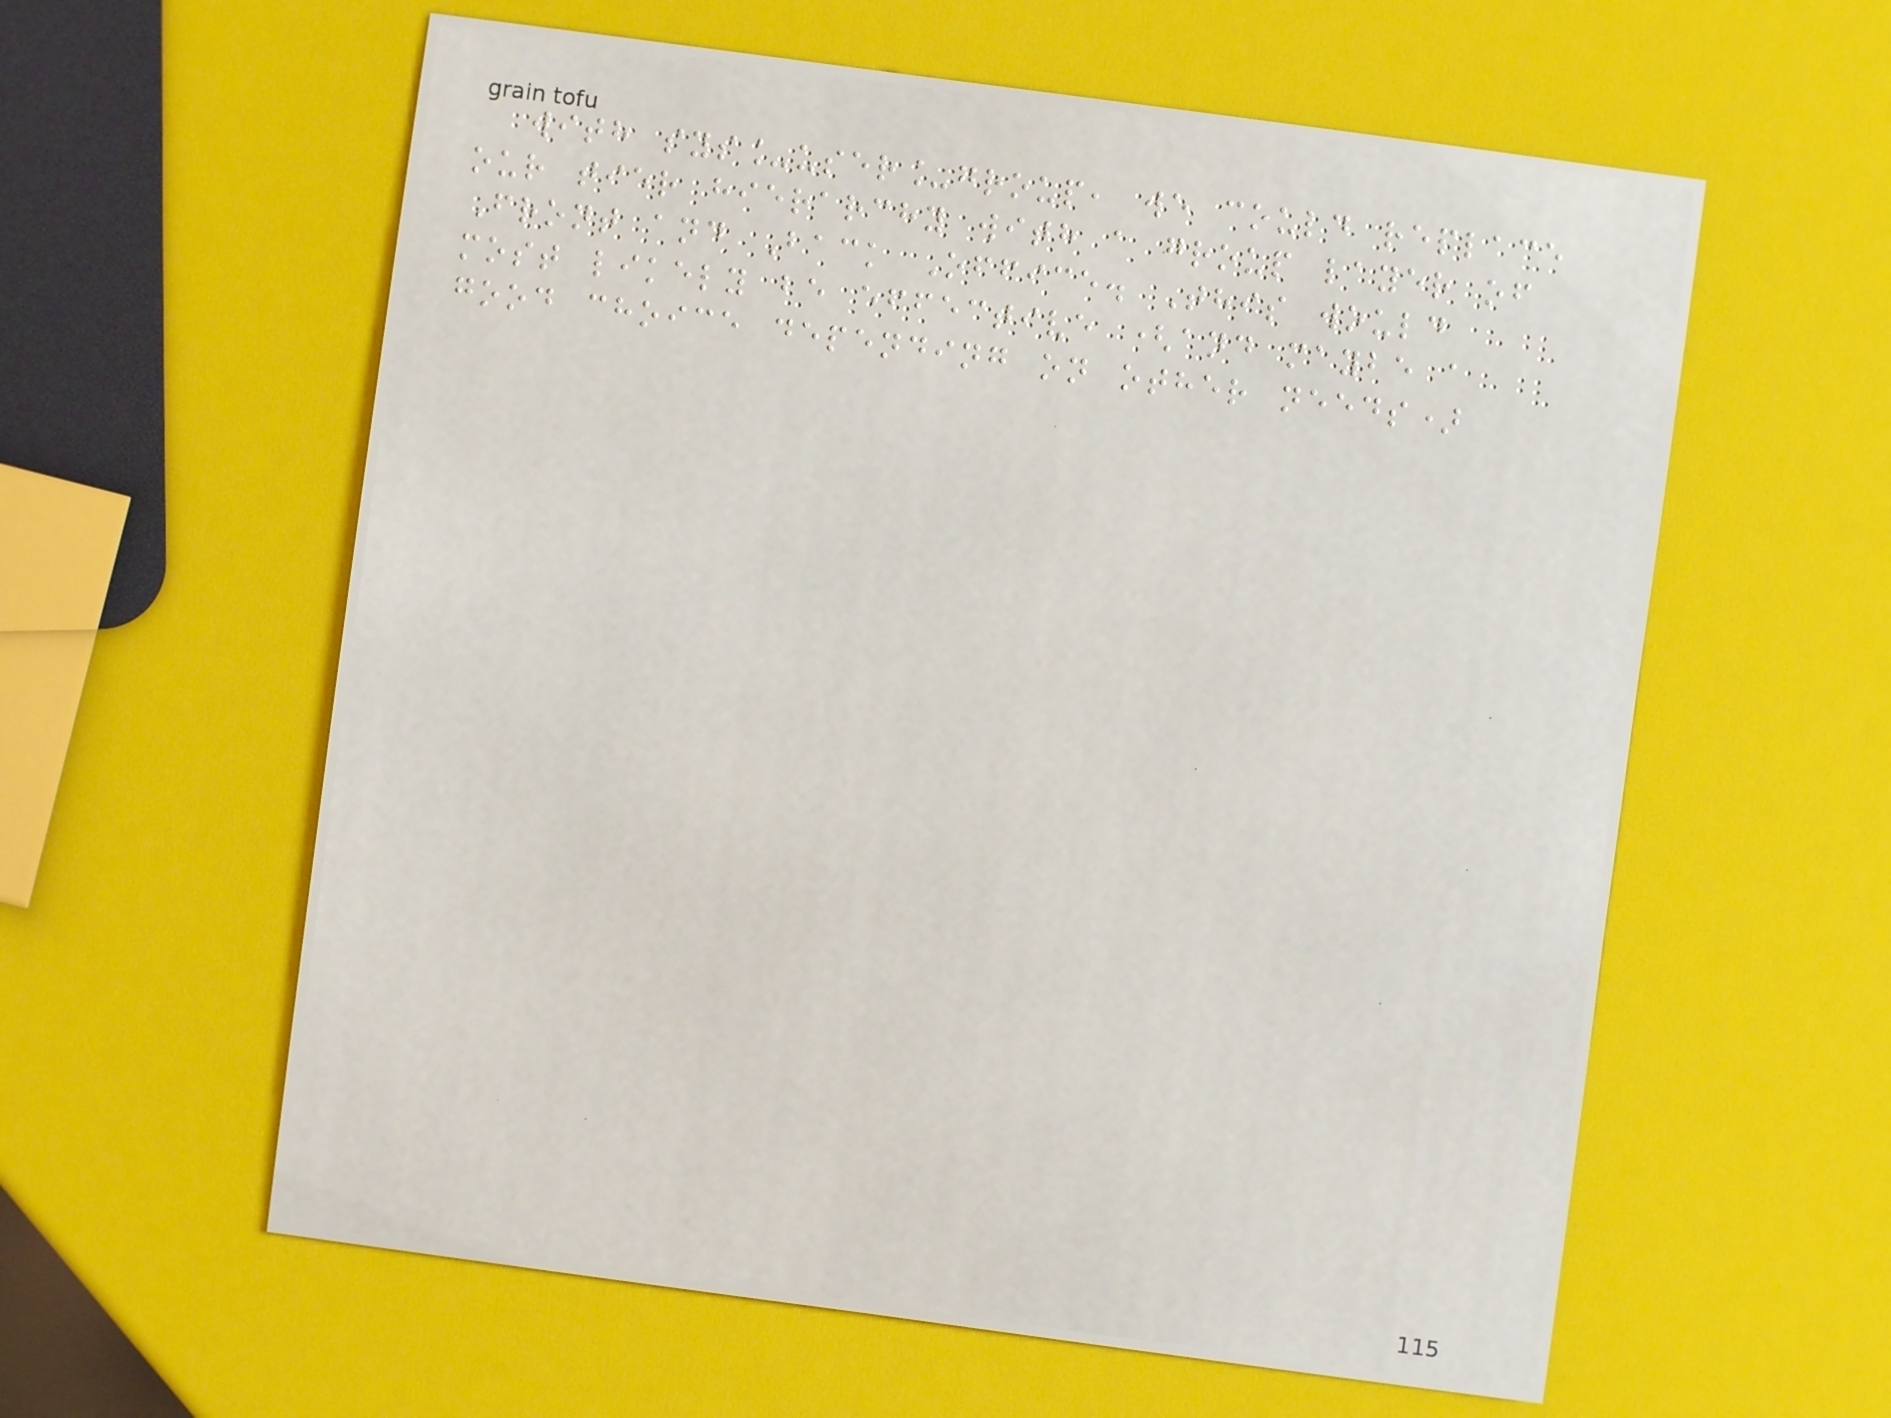with sys_user_group, we could replace
our tier hierarchy with a group layer of
Front and Back Office. This would
most likely be effective (and maybe a
good choice depending on other needs)
